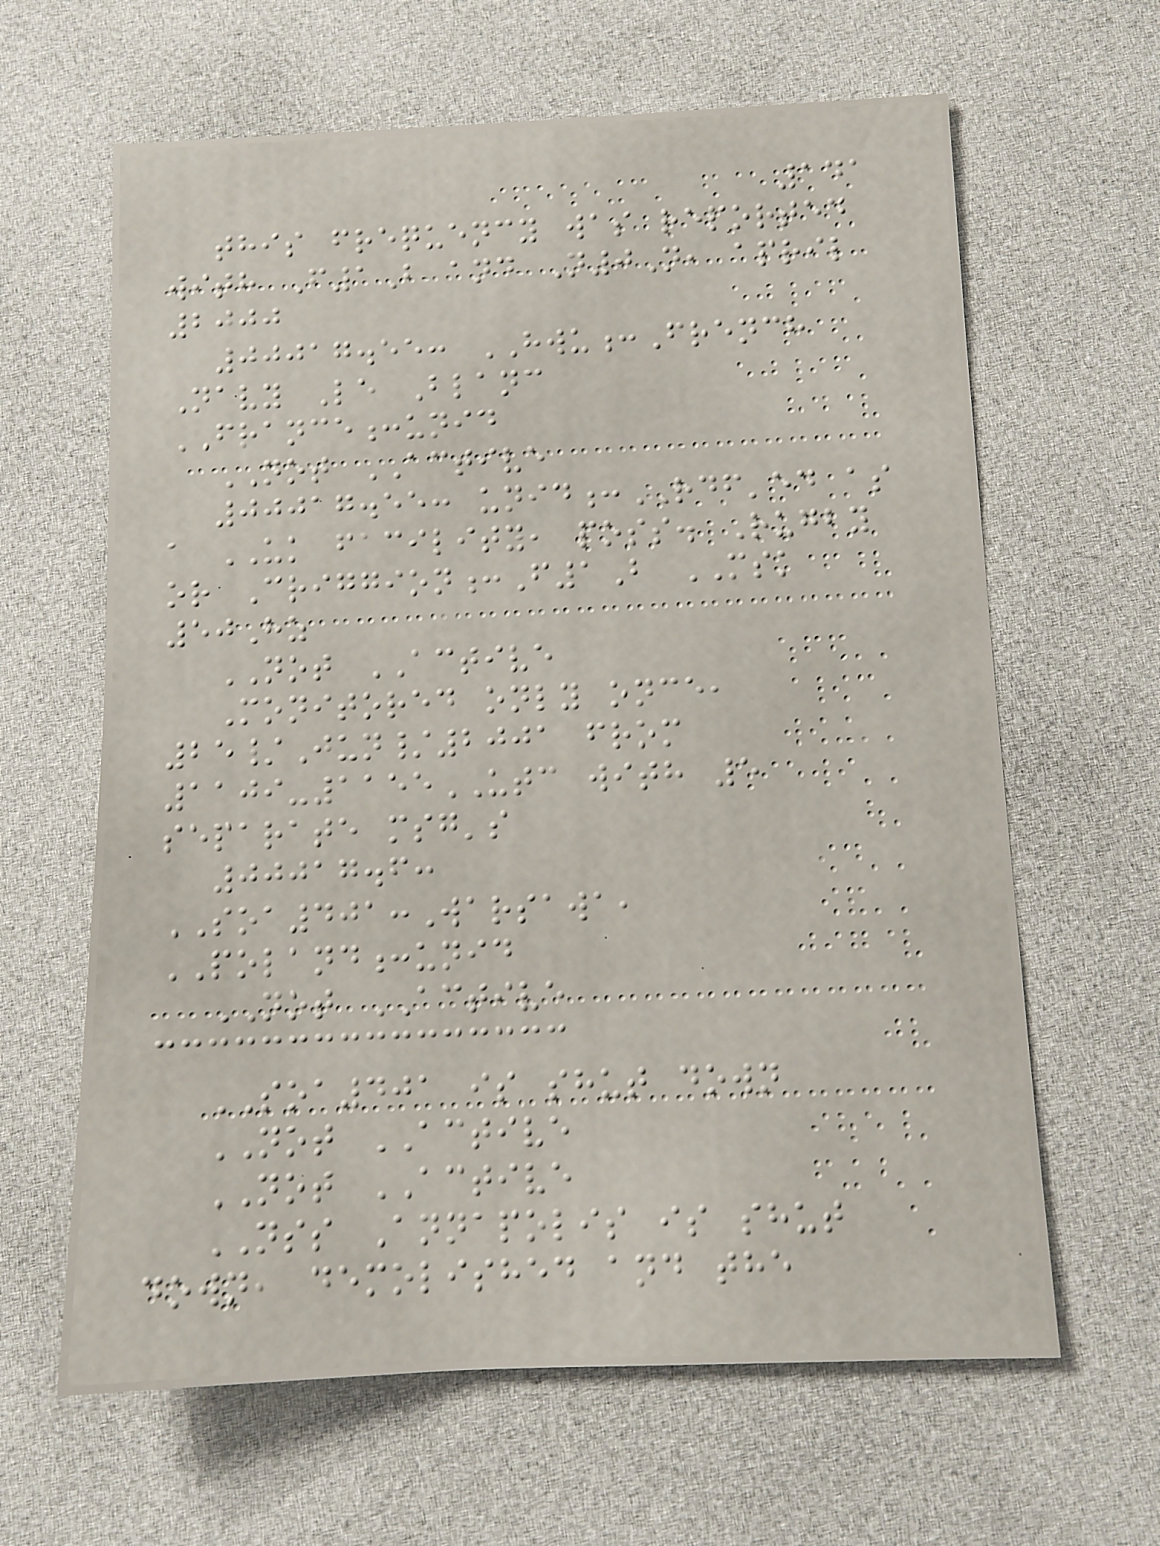141
this frequency was reported
with F1B and N0N, april
2000
00017.55: HWU:French
Navy Le Blanc
FRANCE:unid
NOT ACTIVE
00017.55: unid:RDF'ed as
a UK facility, poss. Rugby
or Criggion:F1B MSK
50Hz
NOT ACTIVE
Monitored only once,
25/Jun/2001 from
1109-1155UTC with 5
separate msg's
00017.6:
SOA401:Warsawa,
POLAND:unid
NOT ACTIVE
SOA401 is shut down
NOT ACTIVE
NOT ACTIVE
NSS Annapolis is shut
down, demolished and the
